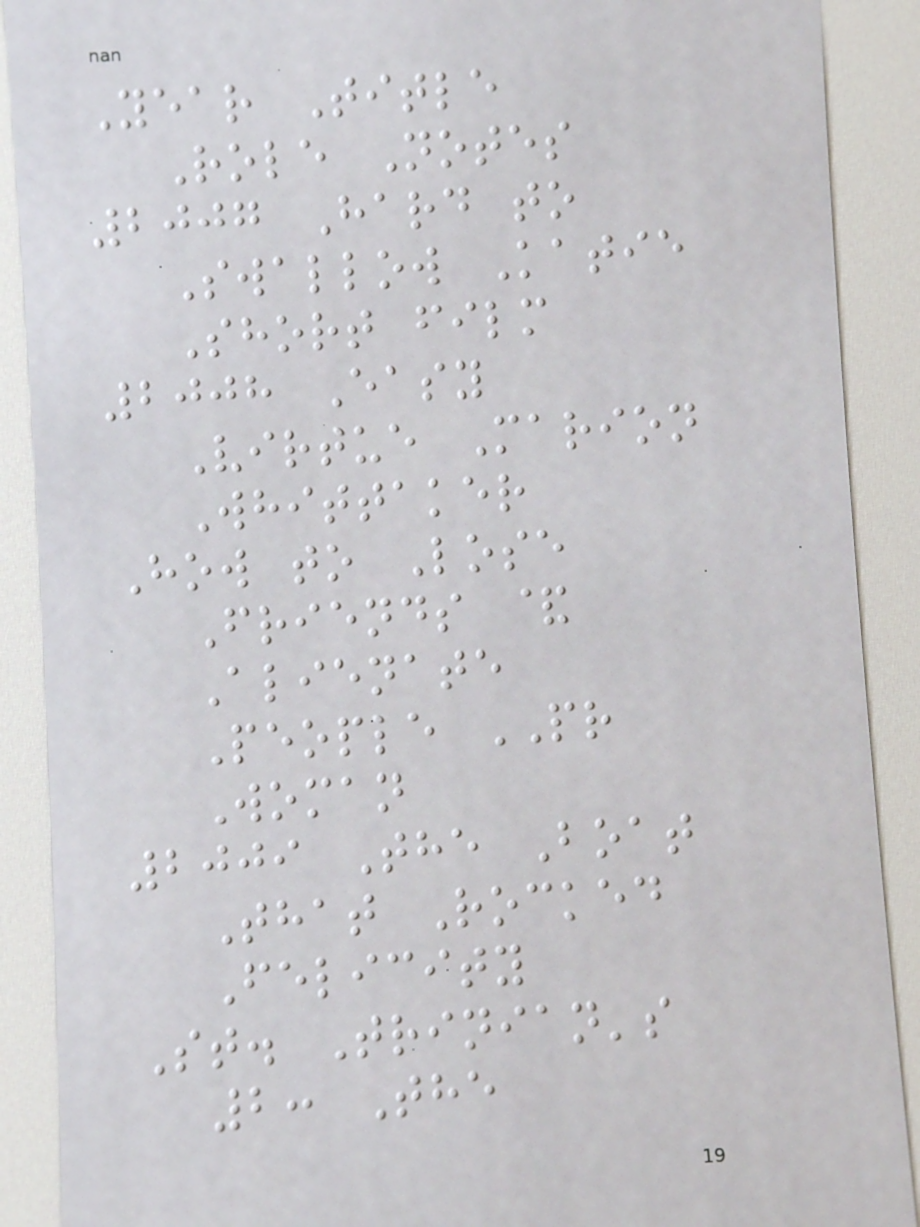Year Title
Role Notes
2007 Hard to
Swallow Katie
Short film
2008 Easy
Virtue Marion
Whittaker
How to Lose
Friends &
Alienate
People PR
Woman
2009 The Boat
That Rocked
Felicity
St. Trinian's
2: The
